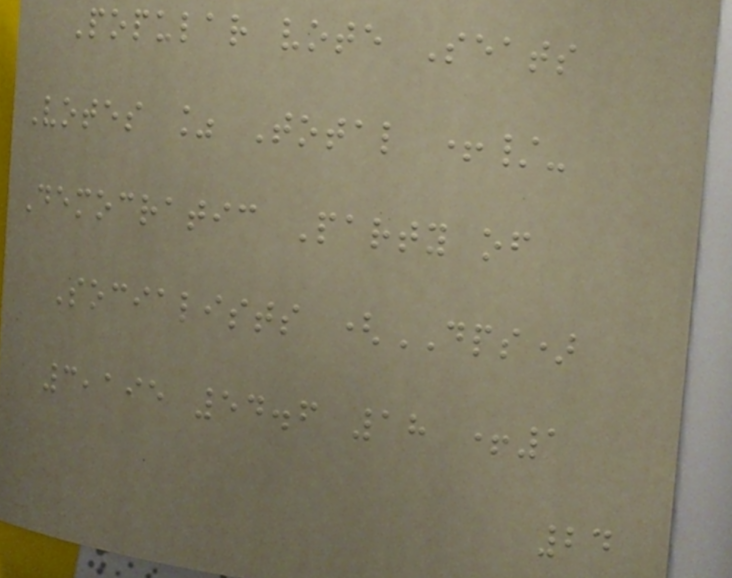Popular vote Seats
Votes % Total +/-
Democratic Party of
Socialists (DPS)
3,195 54.6 18 +1
24
